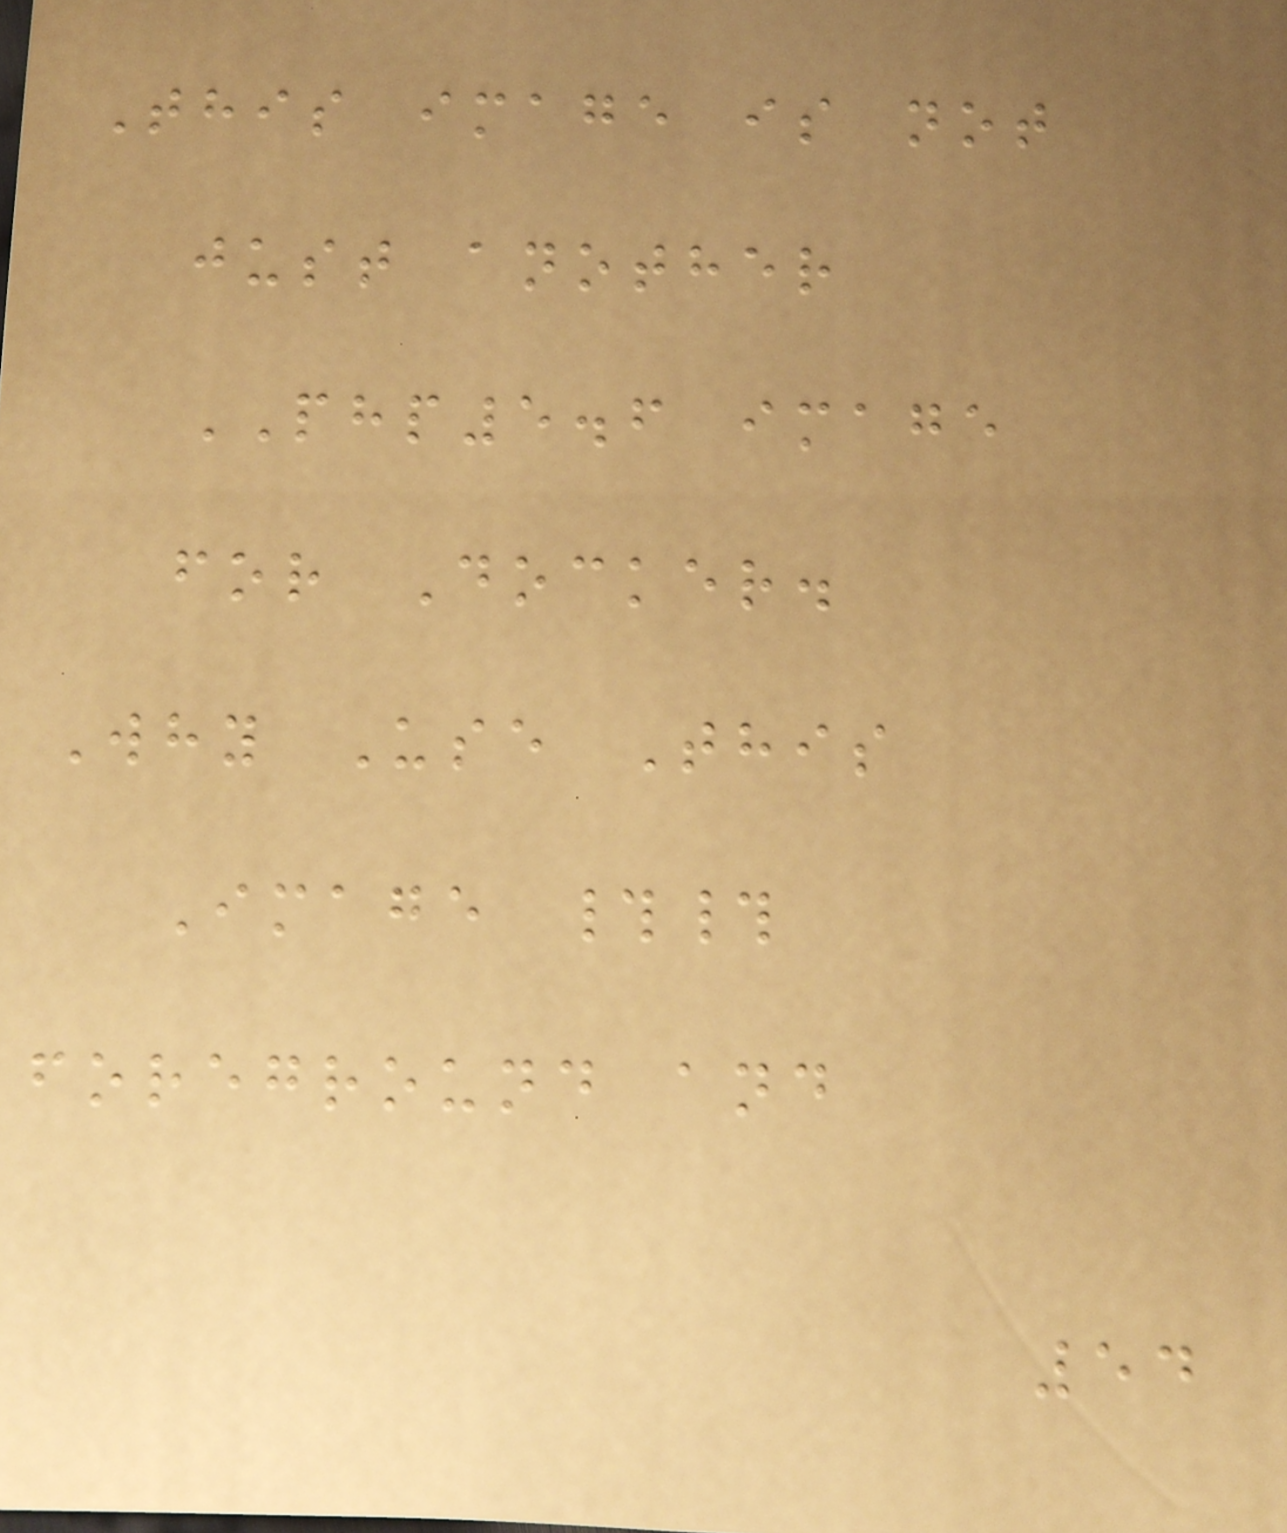This image is not
just another
PHP5.6 image
for Docker.
Why Use This
Image ##
foreground and
54
